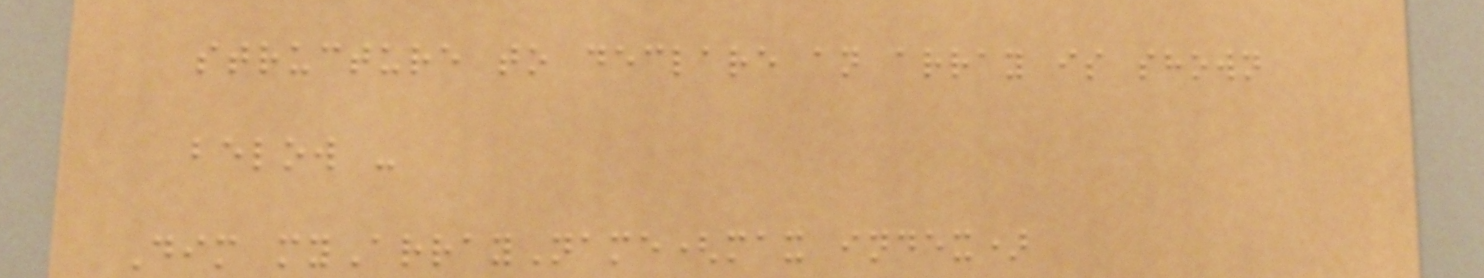structure to declare an array is shown
below -
Dim myArrayName(max index)
